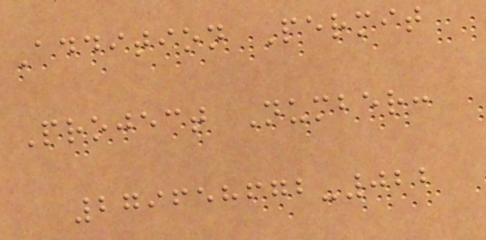Addition Permit
Project Number:
279658672-022
